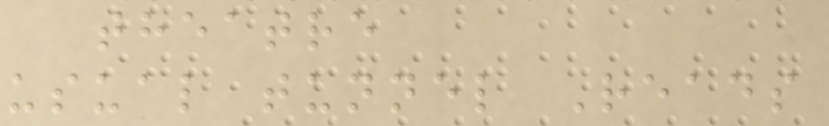theatre
usual tunnel Reads
